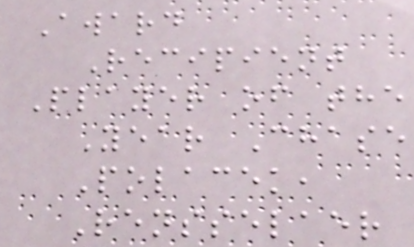Award
Recipient
Player of the
Year Chase
Polacek,
Rensselaer
